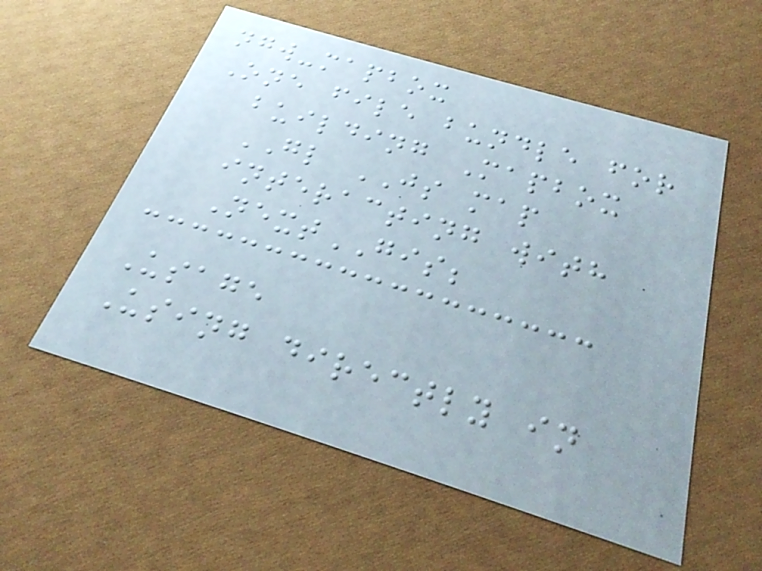ngw-mapbox
One file bundle for
building Mapbox
GL JS map
interacting with
NextGIS;
Usage
Using directly in
